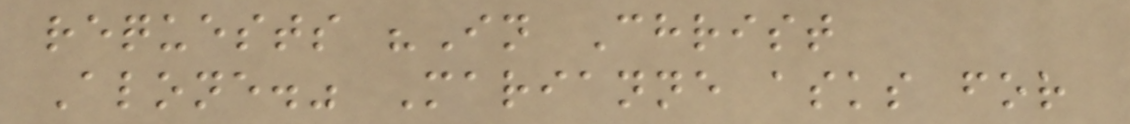requests "In Christ
Alone." Marianne asks for
